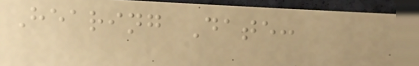Hearing Date:
